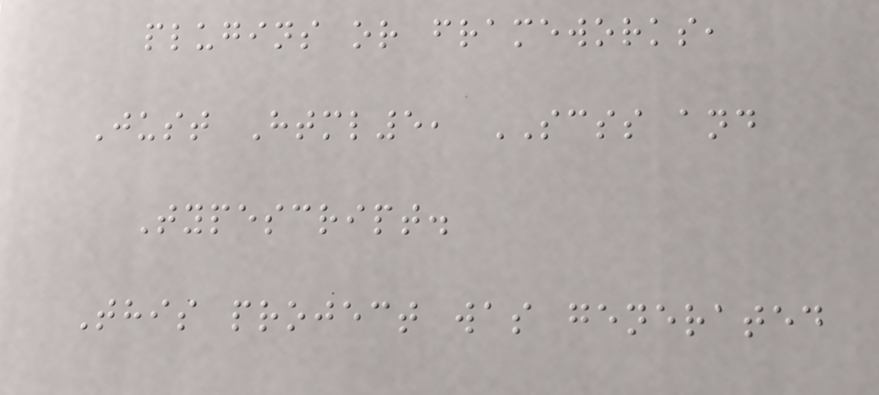plugins or frameworks,
Just Html5, SCSS and
Typescript.
This project was generated
